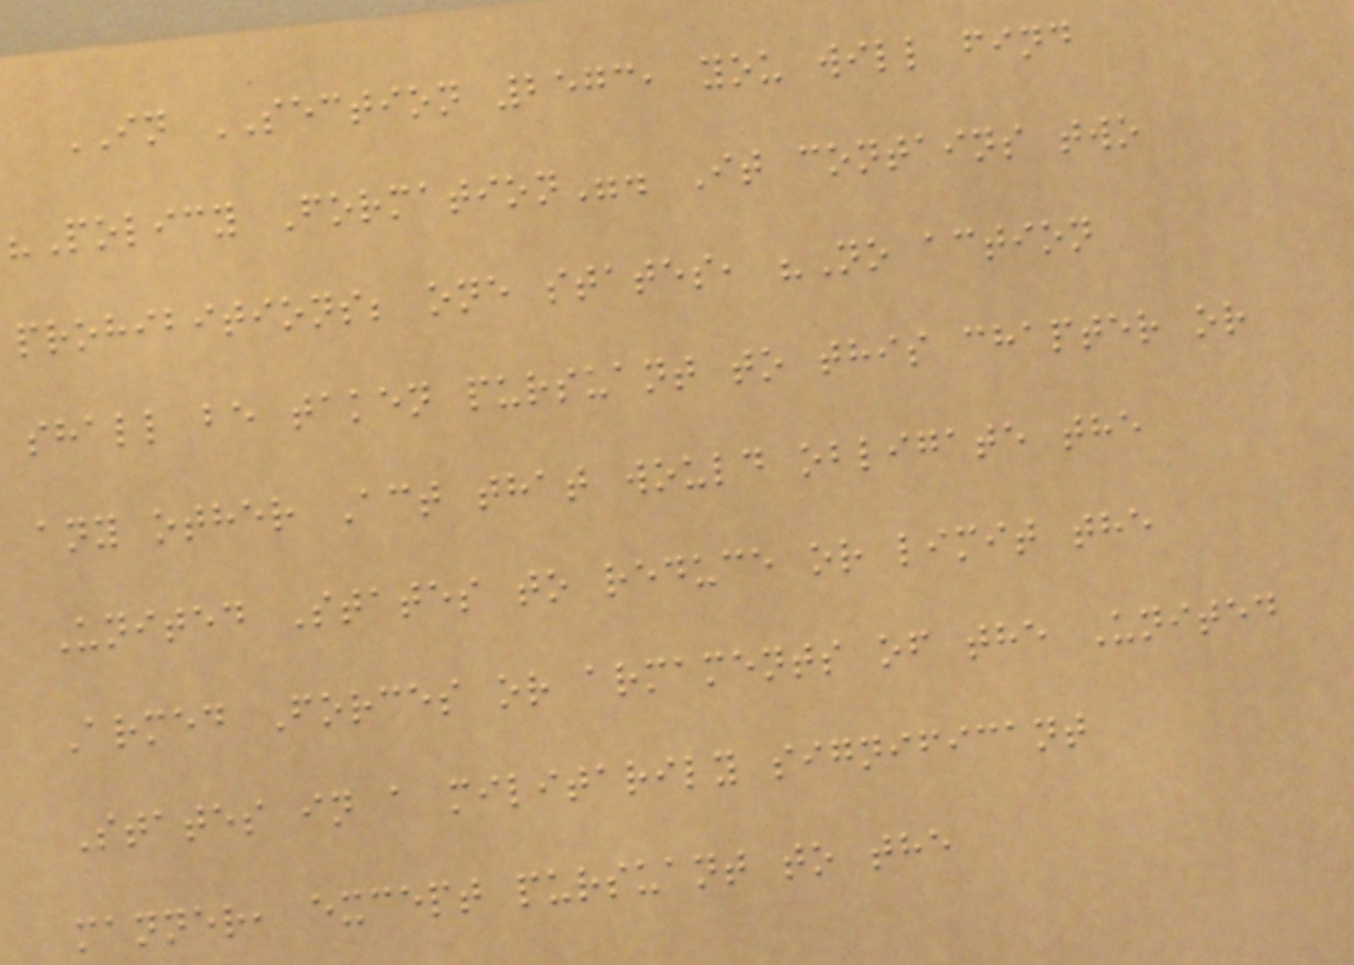IN SECTION 2573, you will find
"Policy Formation". It contains two
prohibitions; one states, "No action
shall be taken pursuant to this chapter or
any other Act that would obligate the
United States to reduce or limit the
Armed Forces or armaments of the United
States in a militarily significant
manner, except pursuant to the
